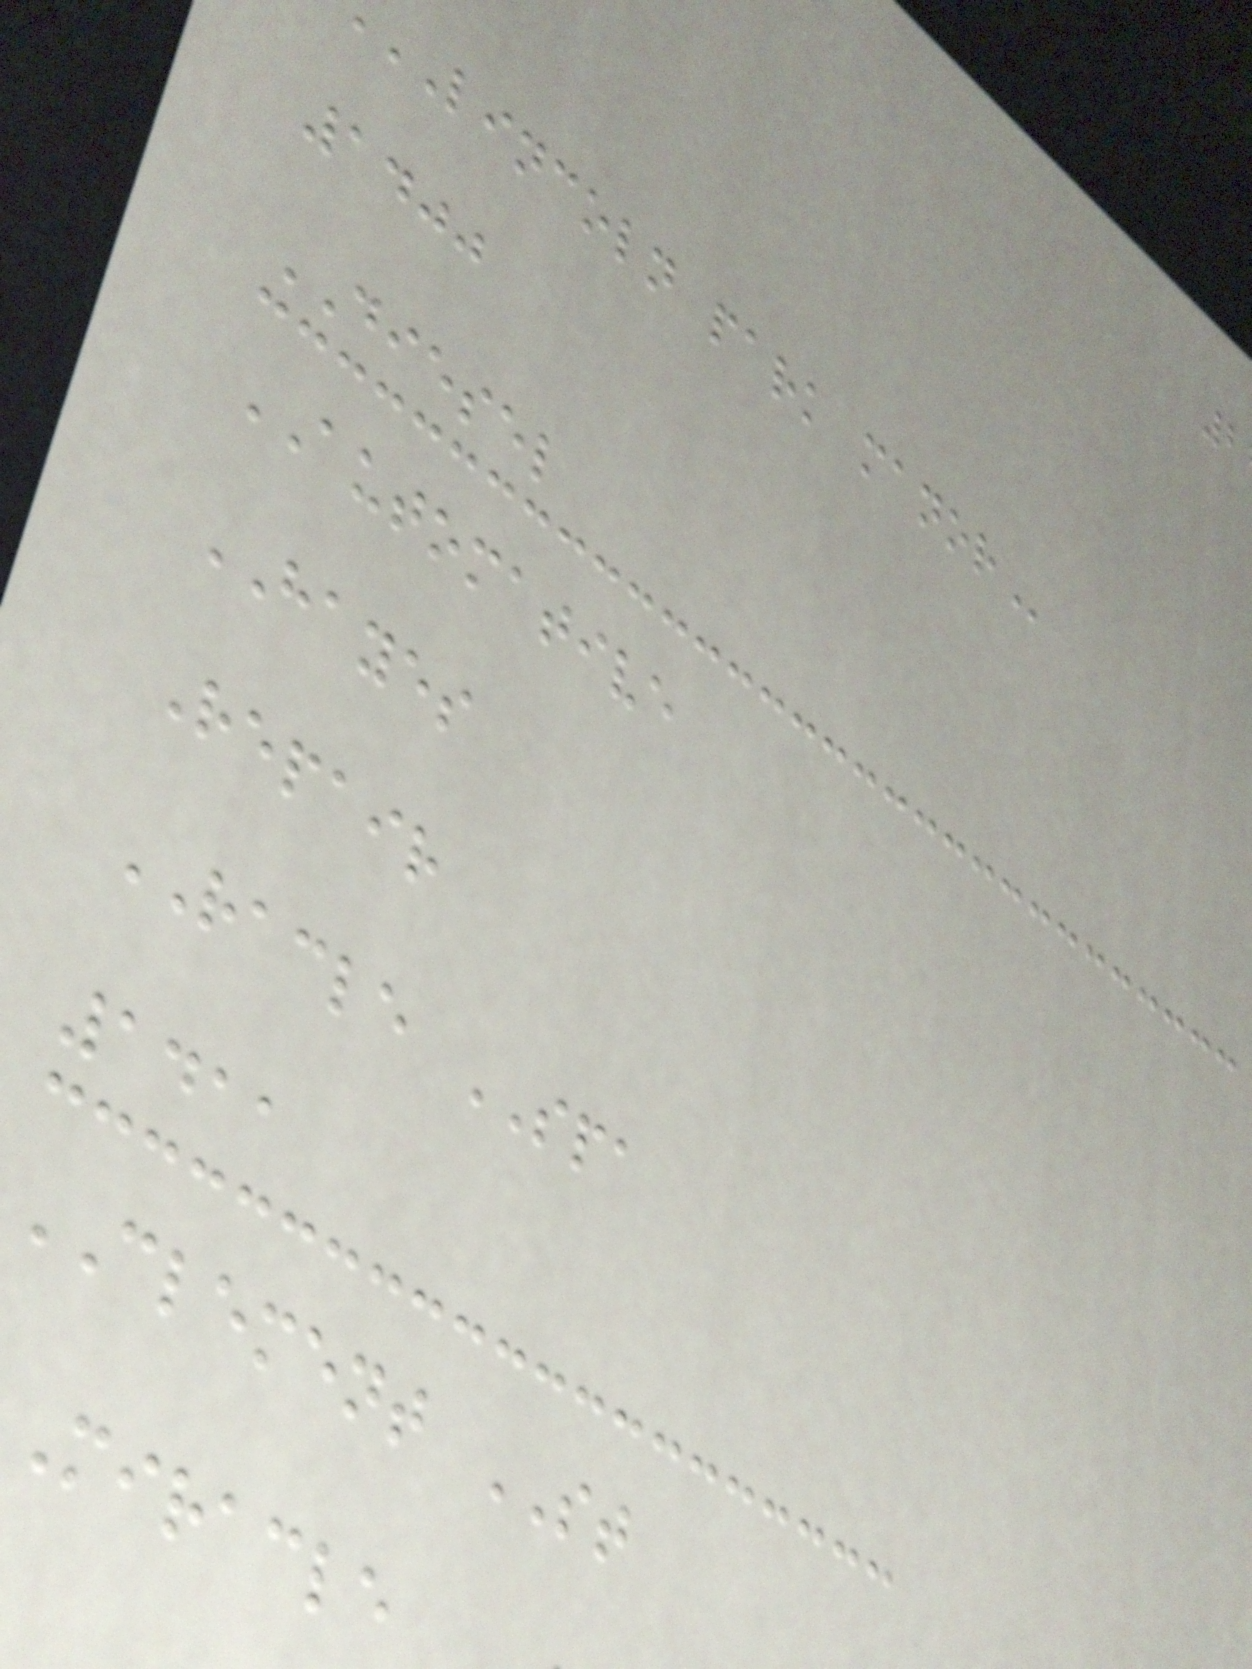LINCOLN park
1400
DIESEL
AUTOMATIVE
HAYES
Repair
RACLE SPA
1411
CLEMENT ST
miracle
